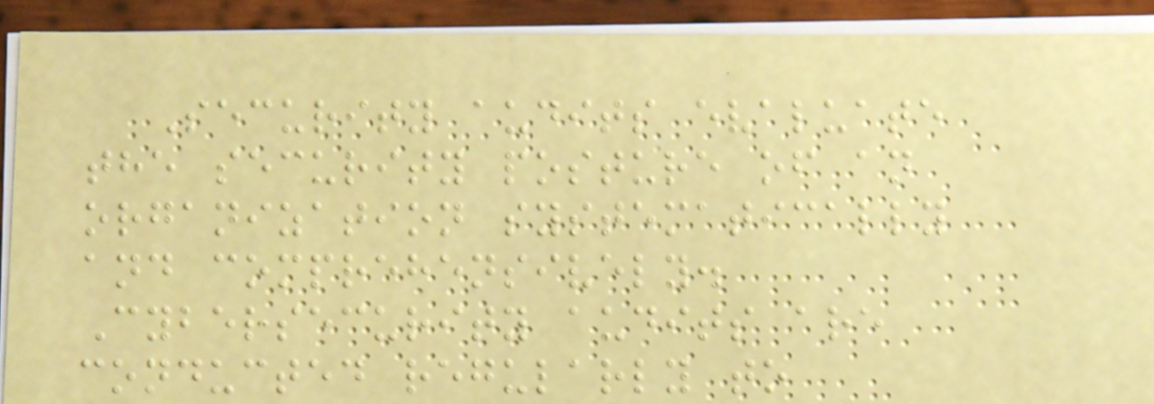Security audits evaluate
the security posture of an
organization systematically
and comprehensively.
Cybersecurity audits are
conducted regularly to
